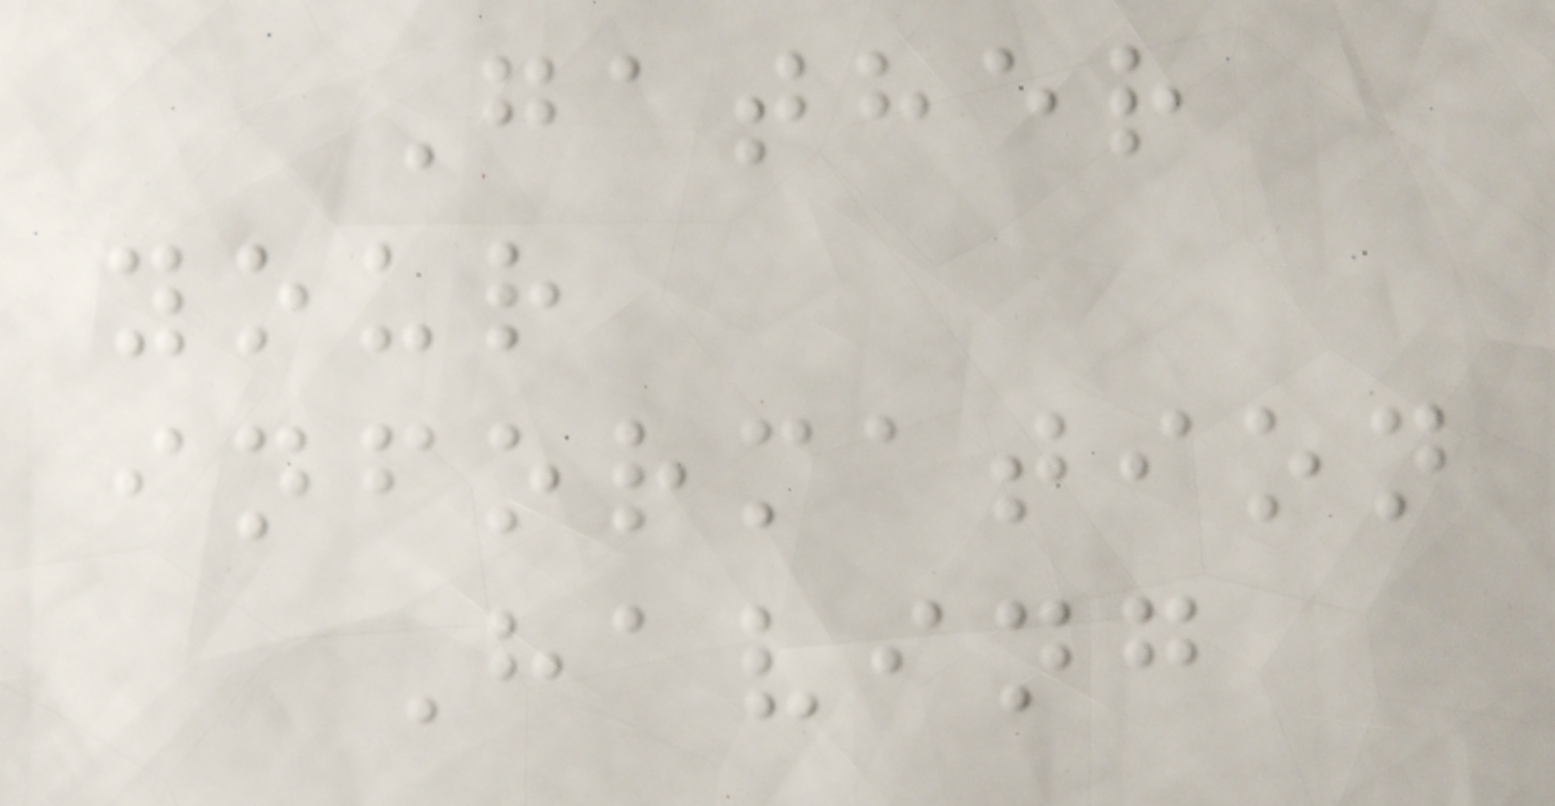Gather
your
information
Having
